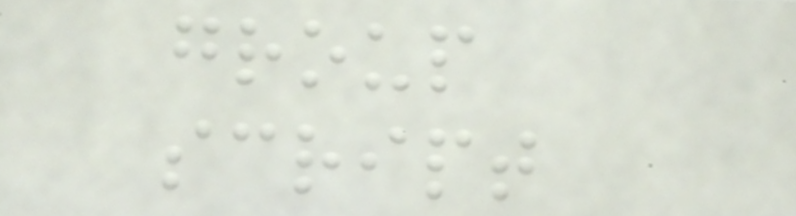group
script
